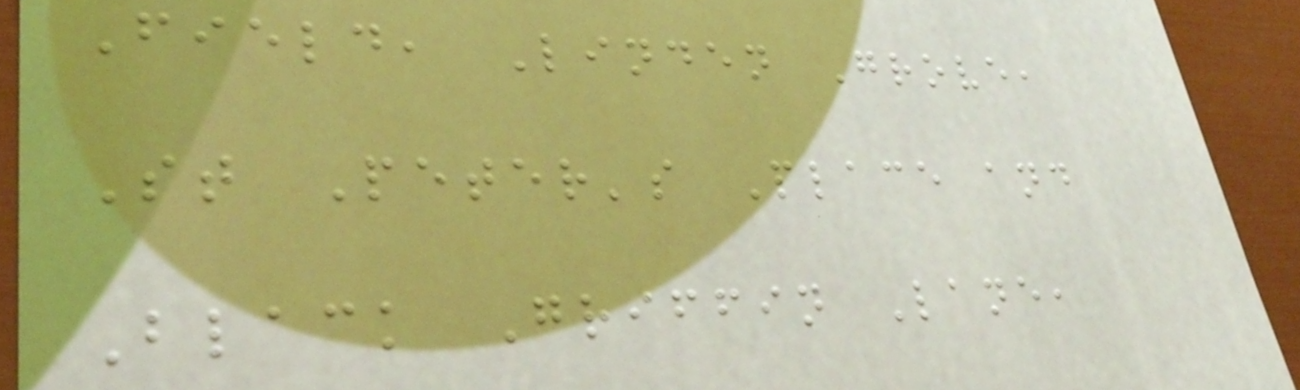Field, Linden Grove,
St Peter's Place and
Black Griffin Lane,
